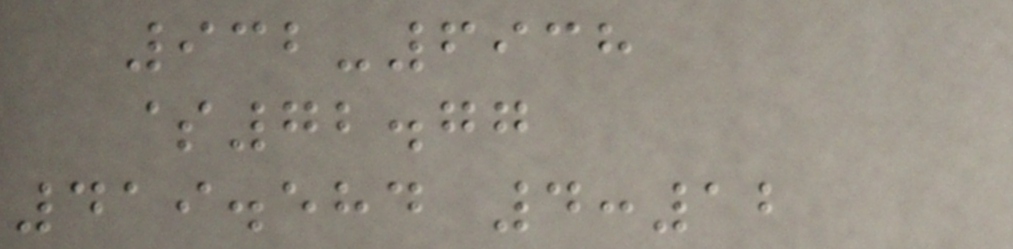932-6938
$72.77
419.584 4:12
